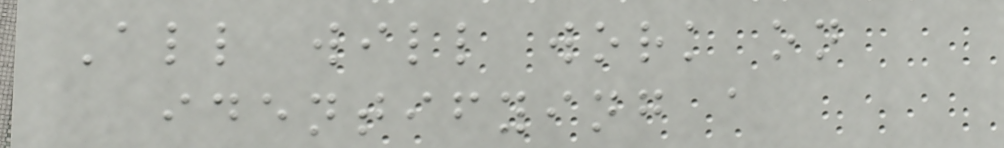All will work on
identifying a
